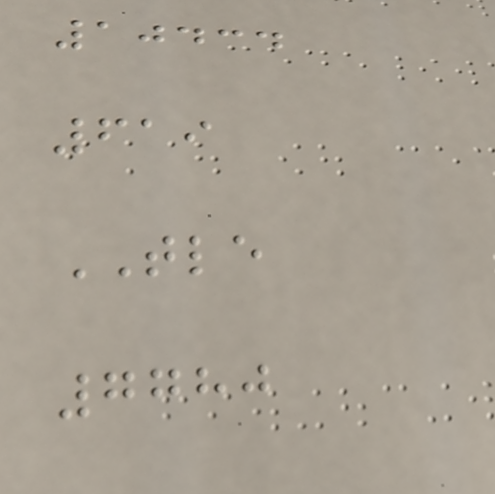10434
619
TLE
7780
